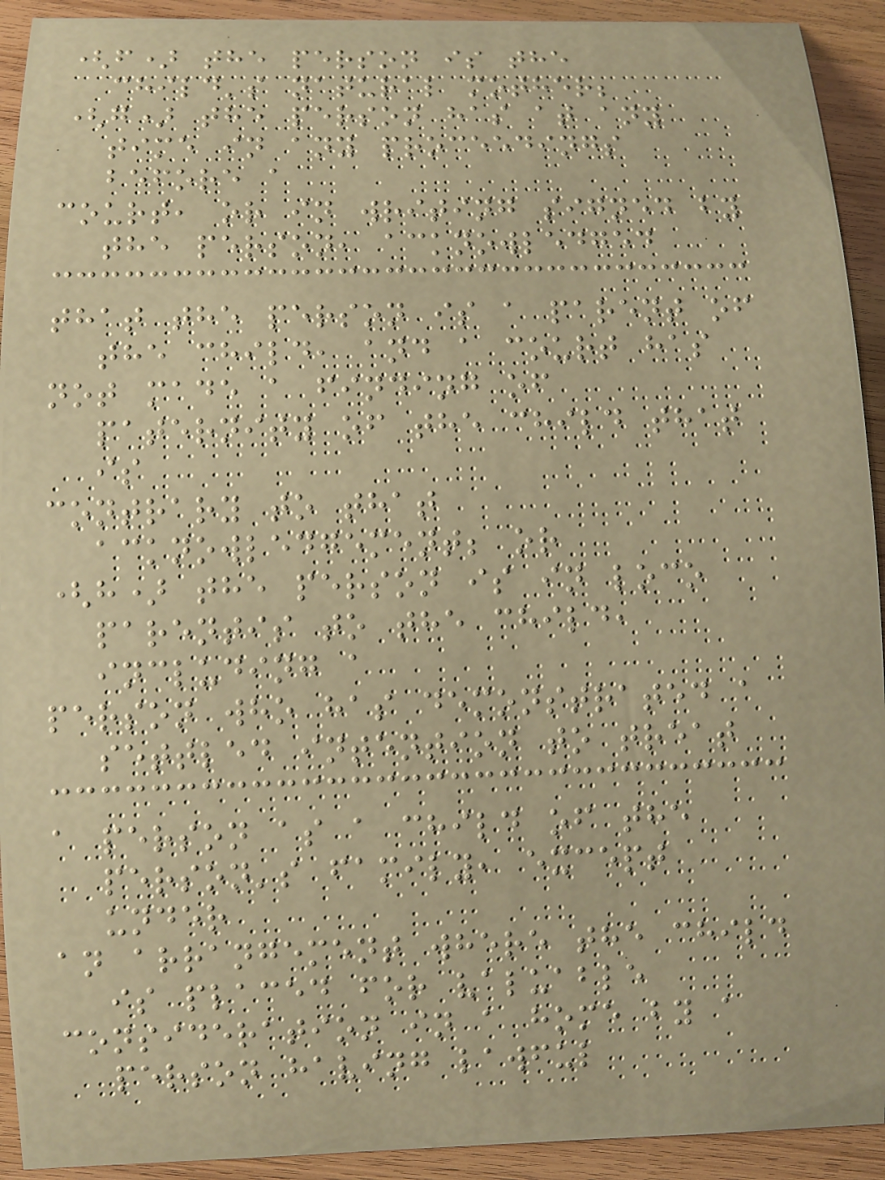(f) the person is the
child's natural mother;
(g) the person has at any
time in any proceedings
before a
court, or in writing signed by
the person, acknowledged
that the person is a parent of
the child, and a court has
not made a finding of
paternity of the child that
is
contrary to that
acknowledgement; or
(h) the person is in loco
parentis to the child,
including a
person who has demonstrated a
settled intention to treat
a person as a child of the
person's family, except
under
an arrangement where the child
is placed for valuable
consideration in a home by a
person having lawful
